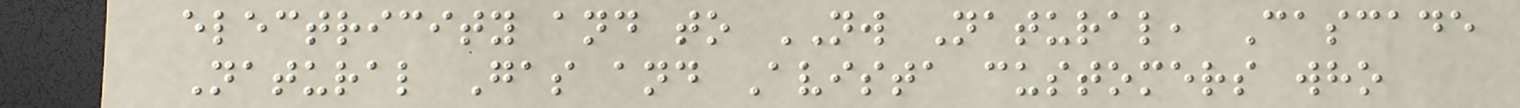electricity and to NW Natural, Cascade
Natural Gas and Avista customers who
